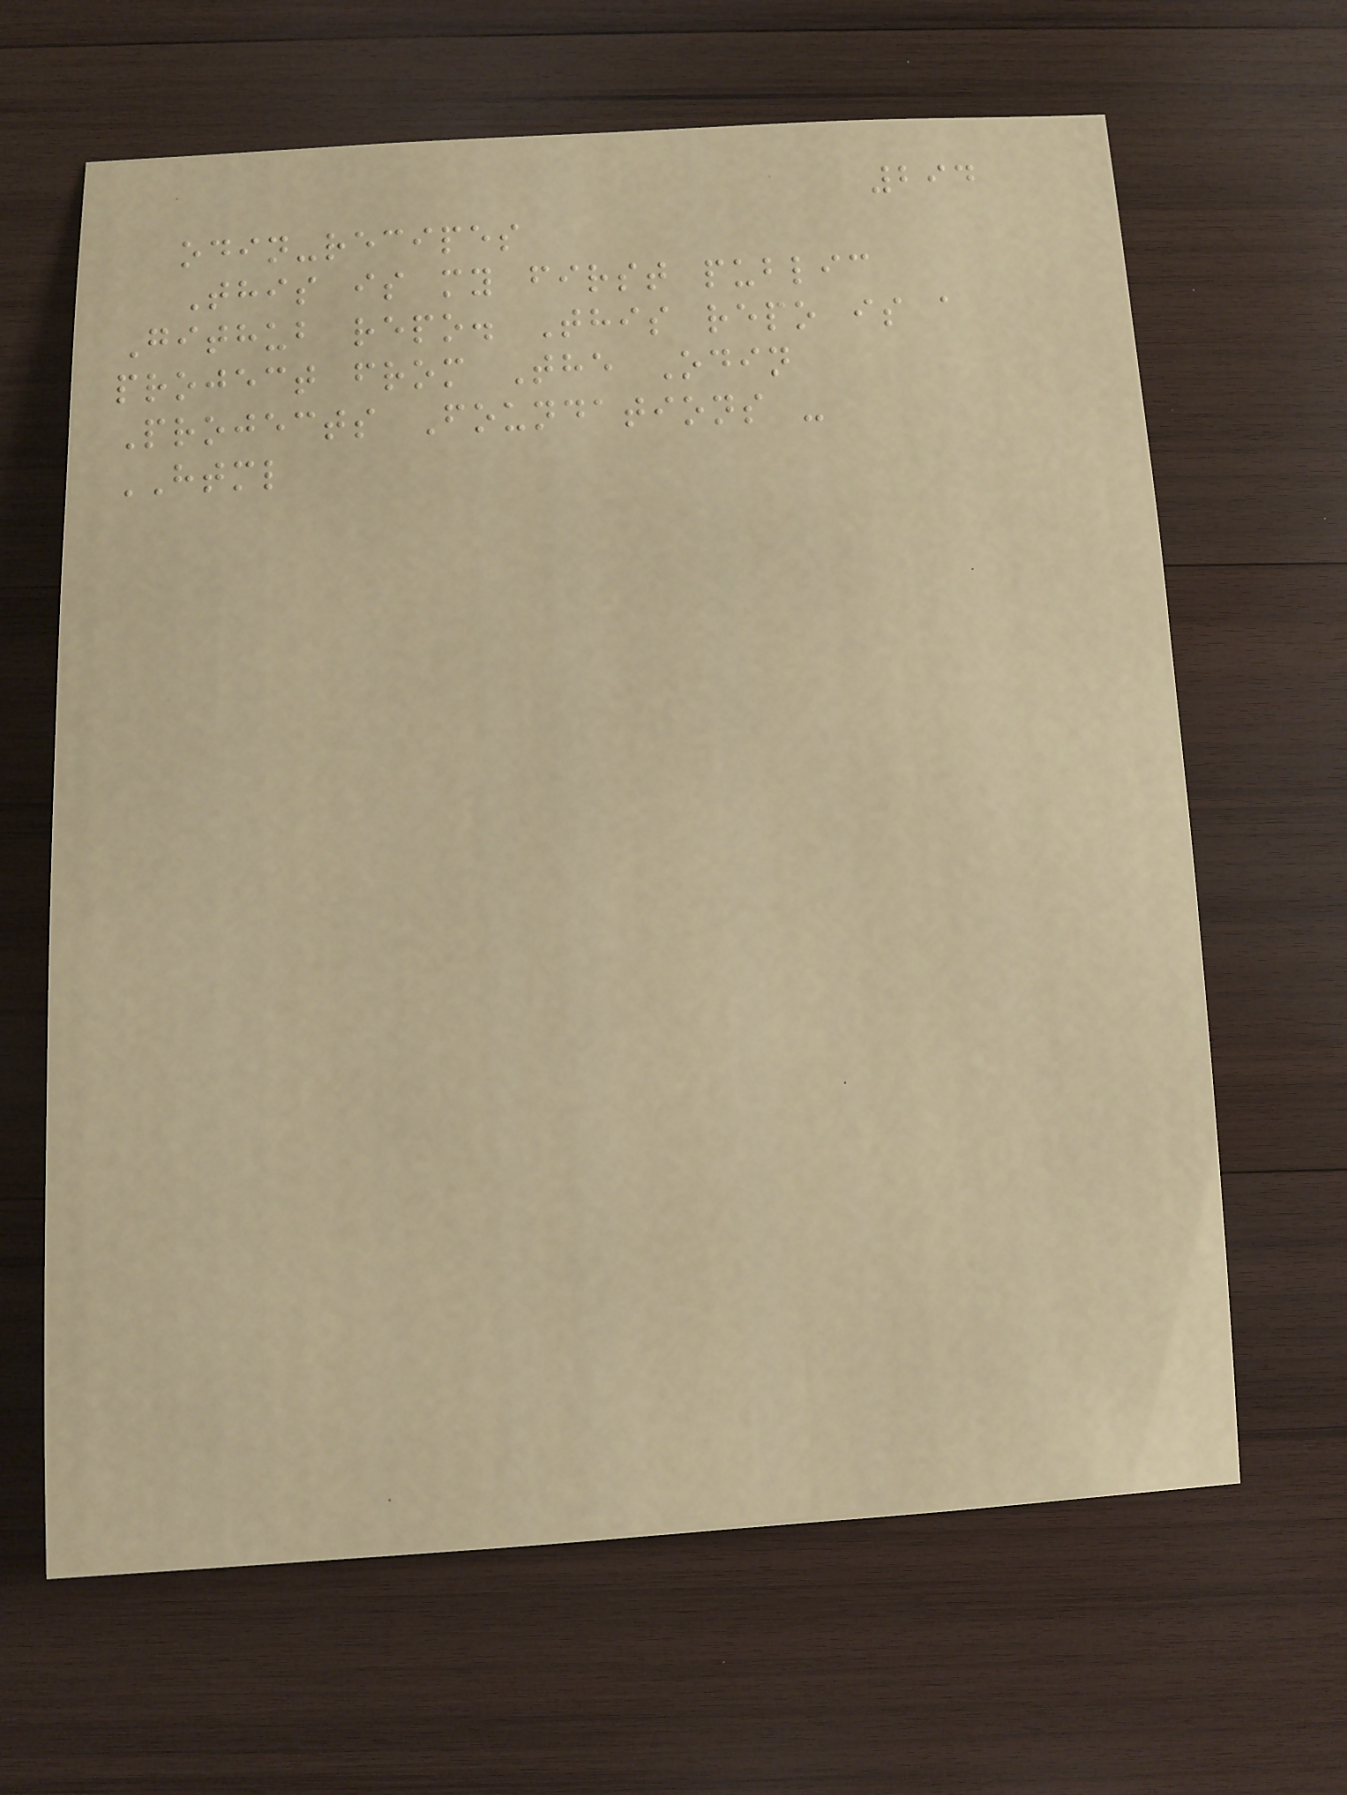294
odin-recipes
This is my first public
Github repo. This repo is a
project from The Odin
Projects Foundations -
HTML
